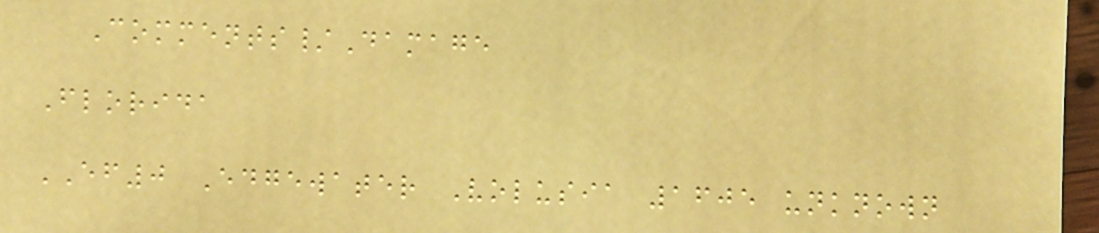Comments/Damage
Florida
EF0 Edgewater Volusia 1605 unknown
